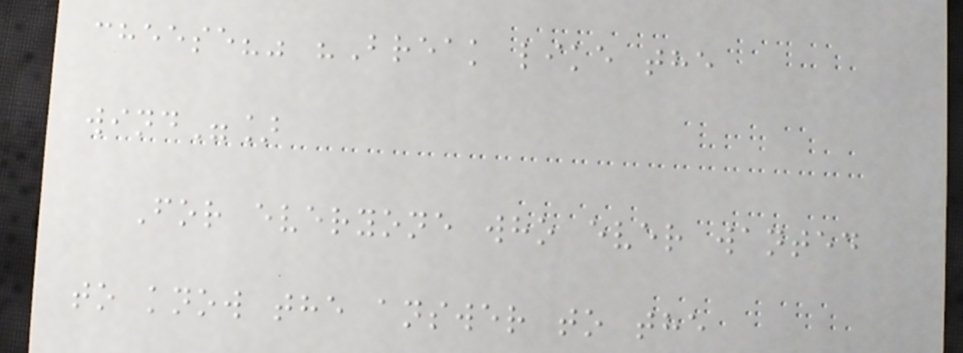cheese?" "Break like the
wind"]
For everyone who ever wanted
to know the answer to the
